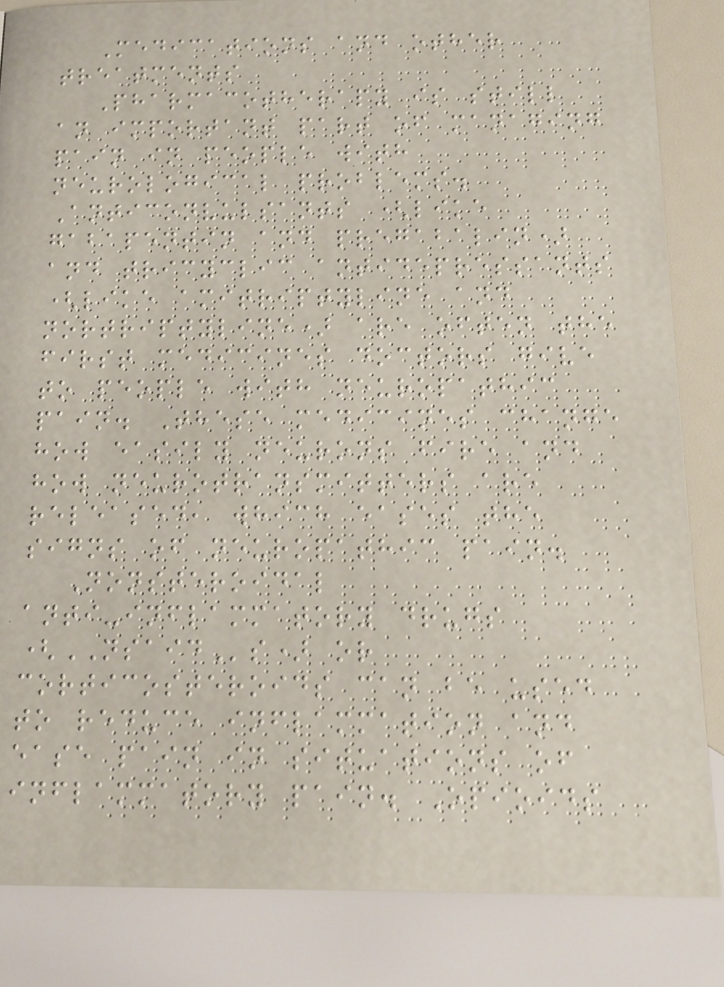Medications and other
treatments
Pharmacotherapy is still
an important part of managing
pain in people with
neurological problems.
Anticonvulsants (like
gabapentin and pregabalin)
and tricyclic antidepressants
(like amitriptyline and
nortriptyline) are often the
first medicines doctors give
to people with neuropathic
pain. These medicines change
how easily neurons fire and
how neurotransmitters are
released, which eases the
signs of neuropathic pain.
Nonsteroidal
anti-inflammatory drugs
(NSAIDs) or
corticosteroids can be used
to reduce inflammation and
ease pain in situations of
inflammatory pain. Opioids
